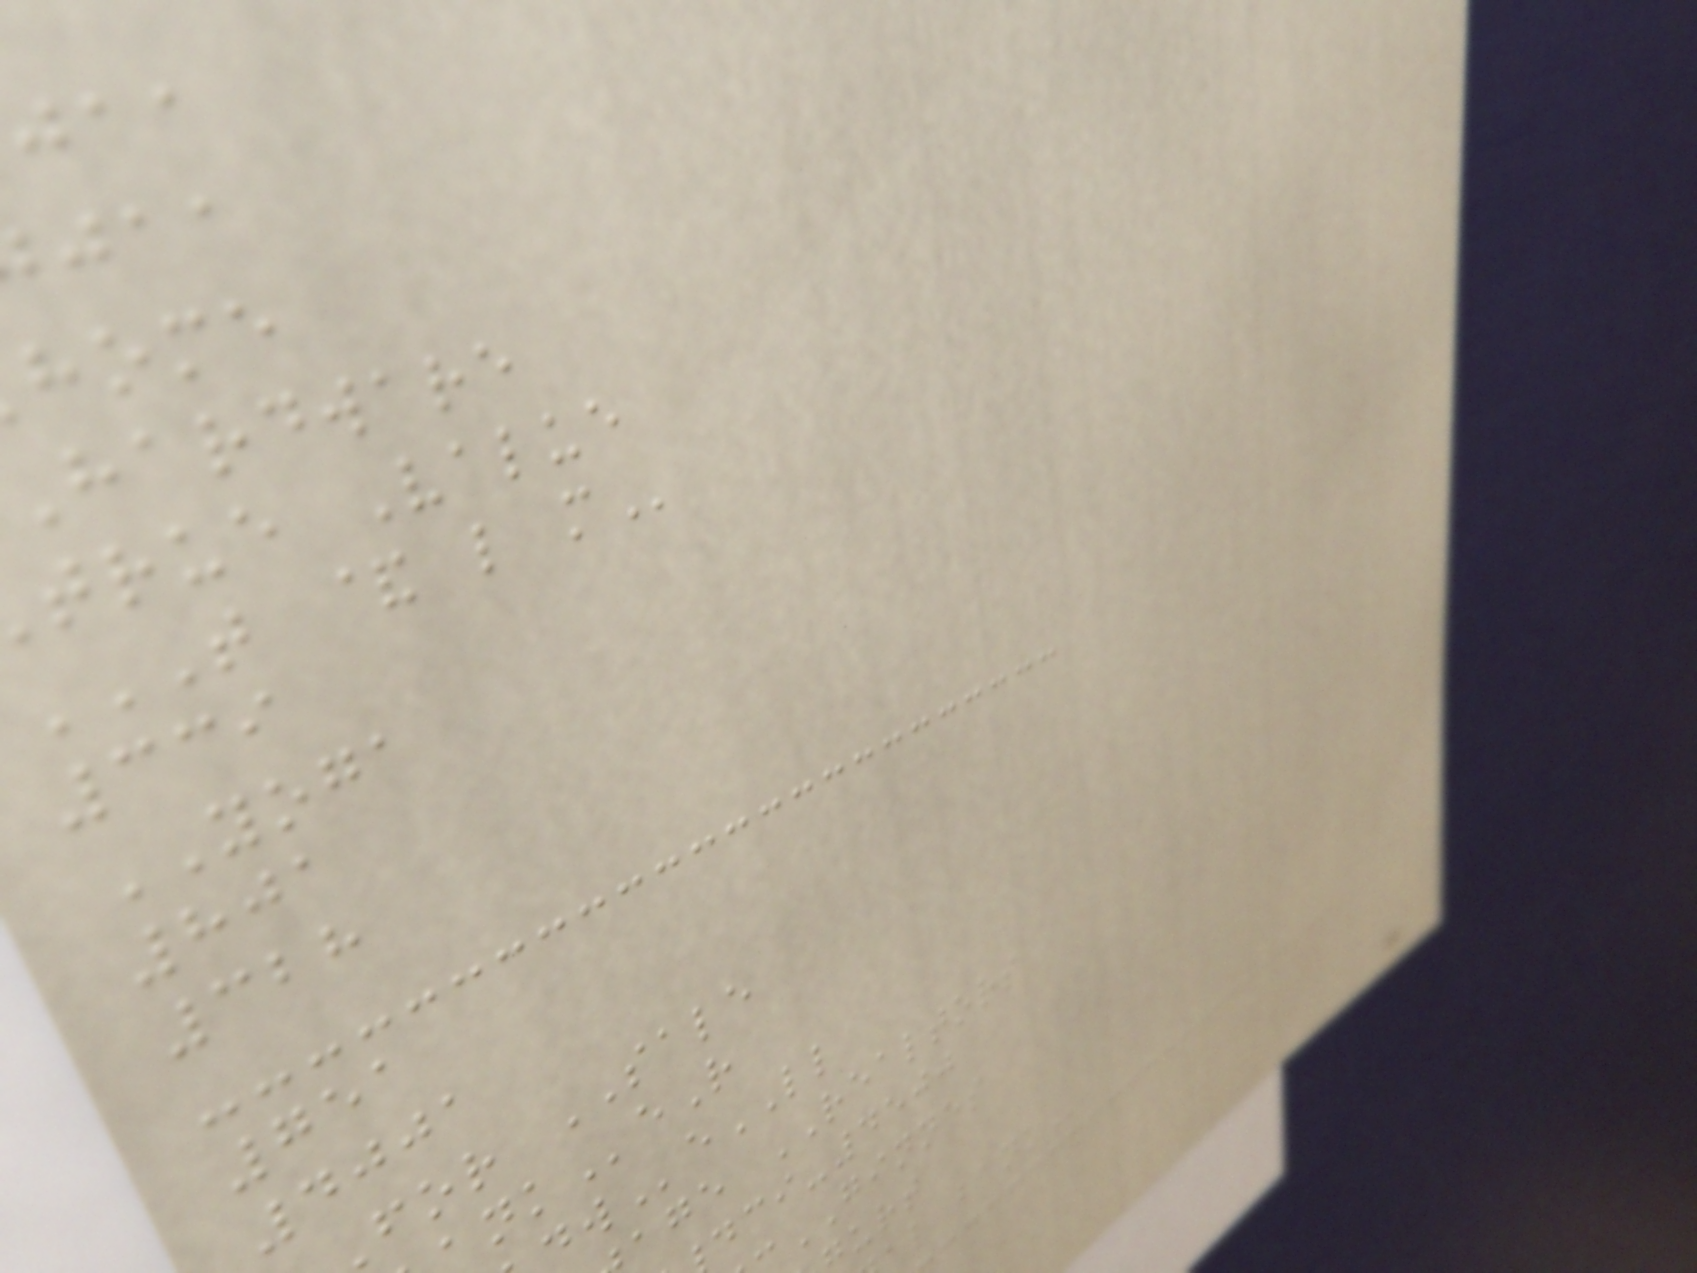home
hardware
true Value
T & L M
339
YOGA
801
328
751
4001
for SALE
eLL
age REALTORS
-4500
GINNES
